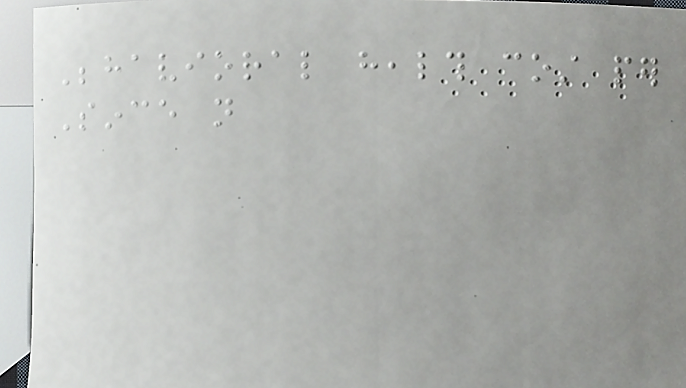Behavioral health cost per
Since not
